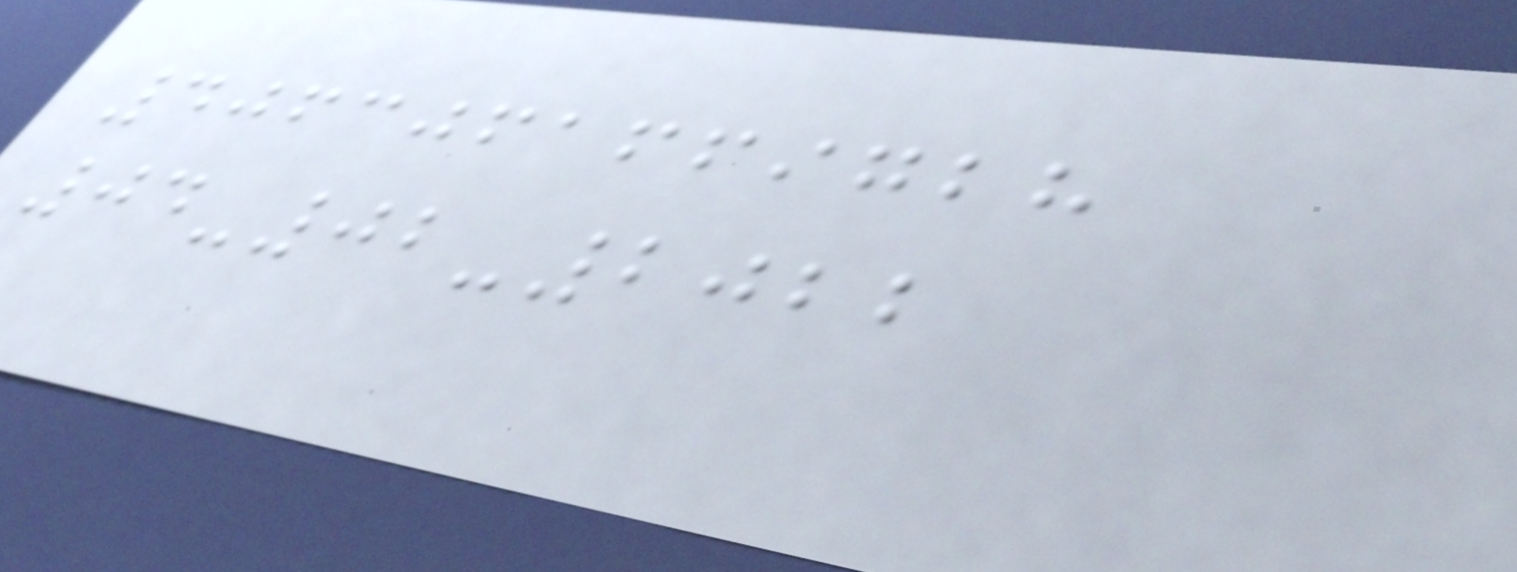4063061669728
04-02-2022
